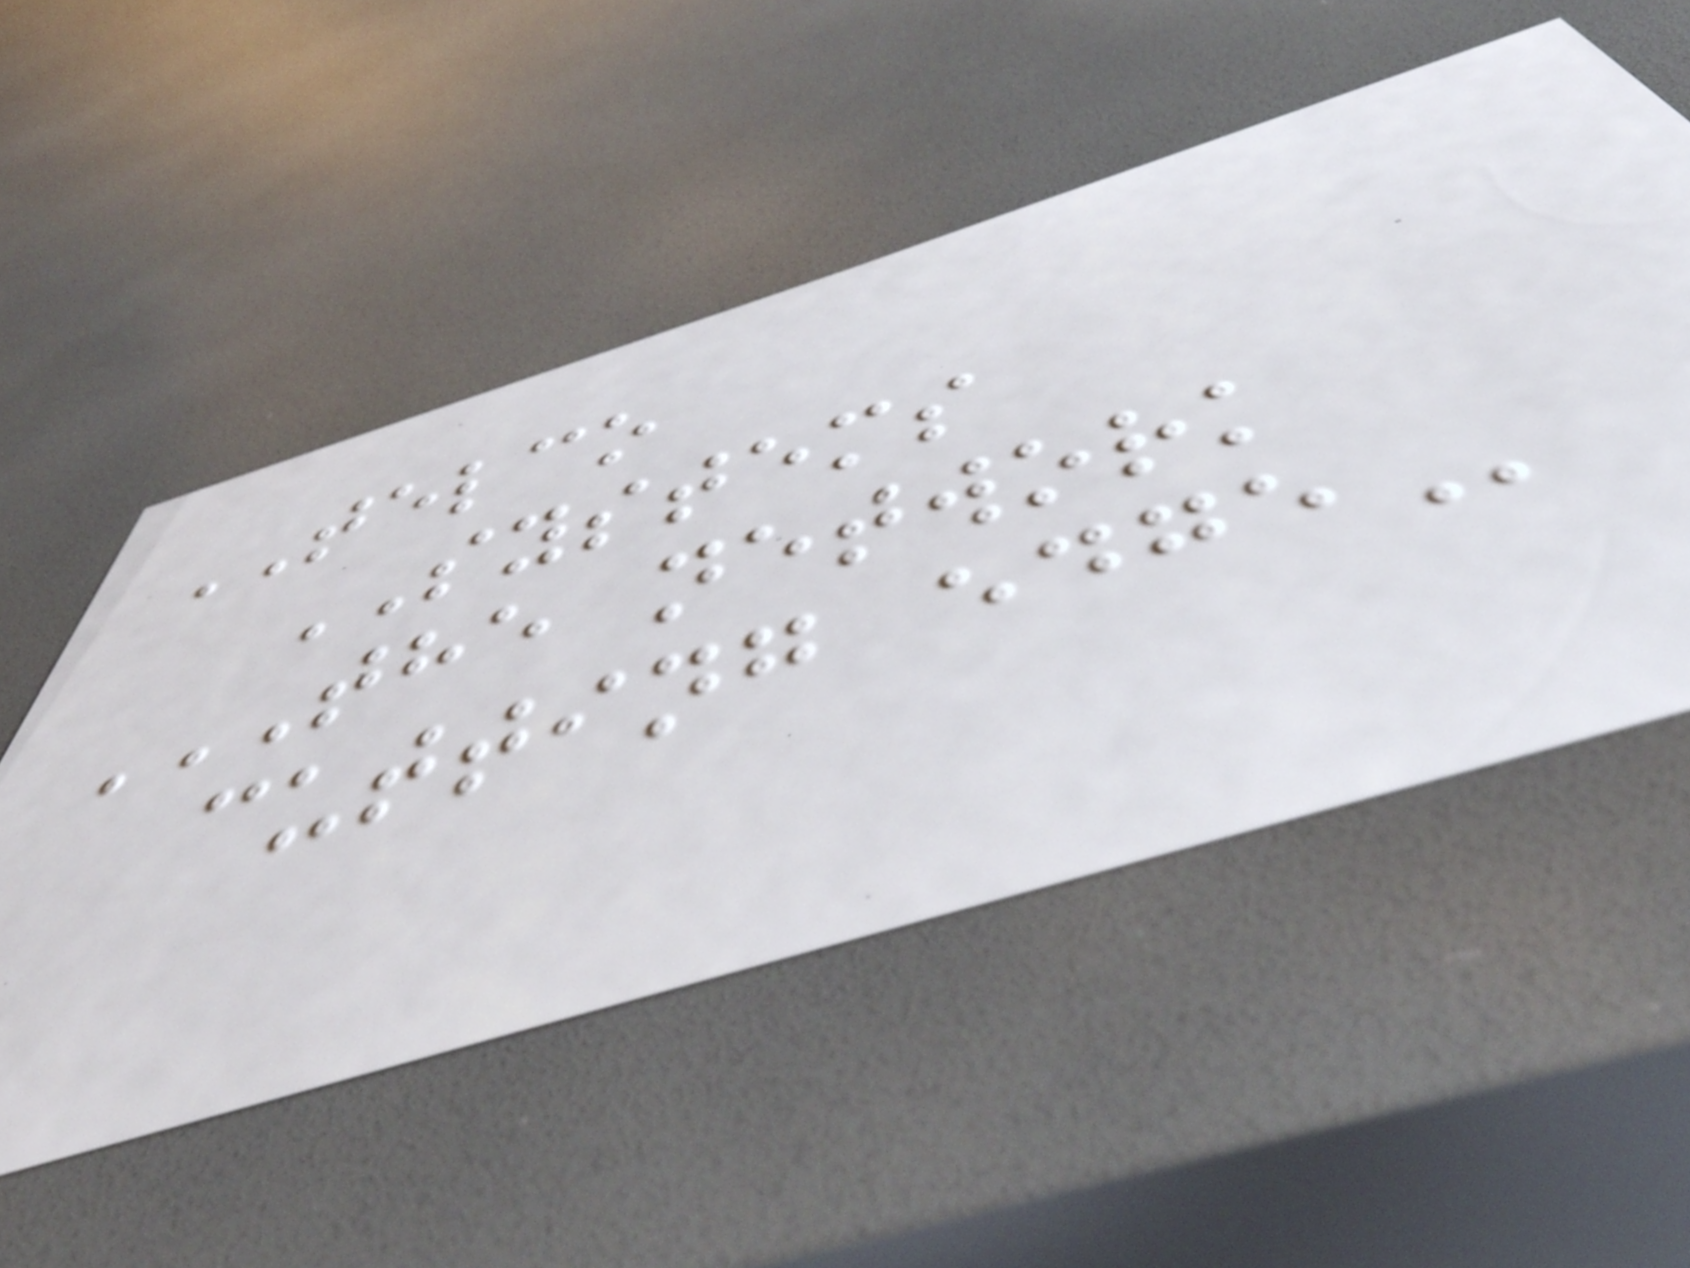TELCO
SYSTEMS
THE NETWORK
CUTTING EDGE
